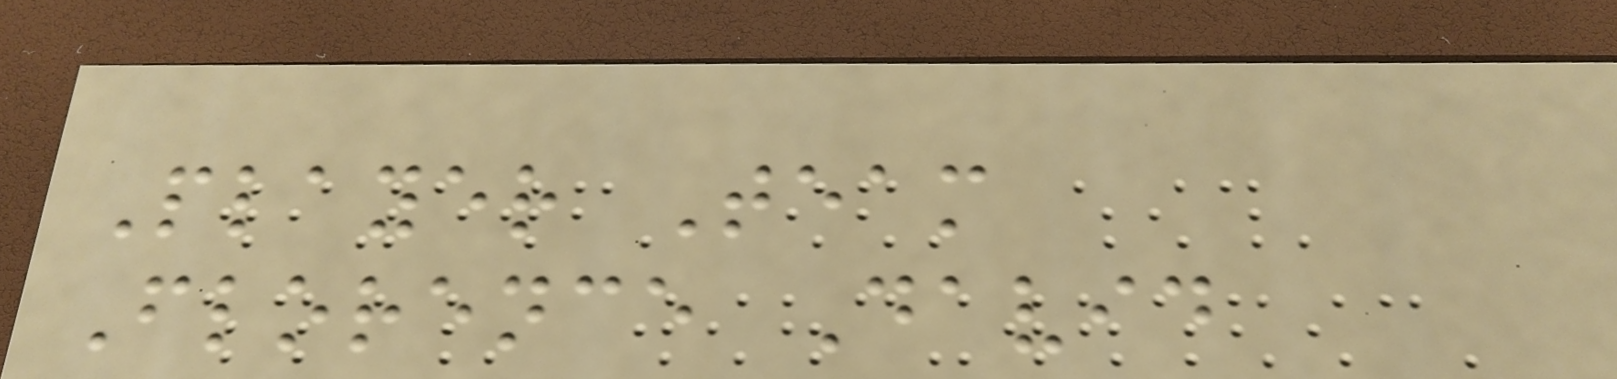Player Team
Florence David
